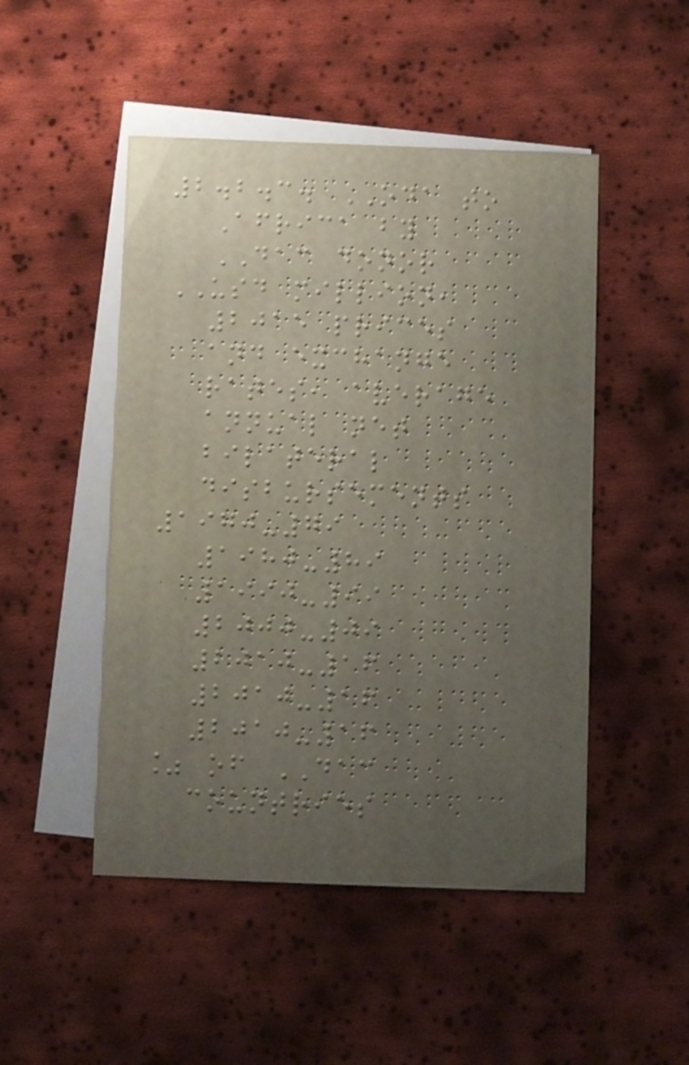2.2.3. ODA to
Africa by
DAC donor
USD million,
2015 prices
and exchange
rates, average
annual net
bilateral
disbursements
1970-79
1980-89
1990-99
2000-09
2010-16
2010-16
2010-16
% of DAC
countries
